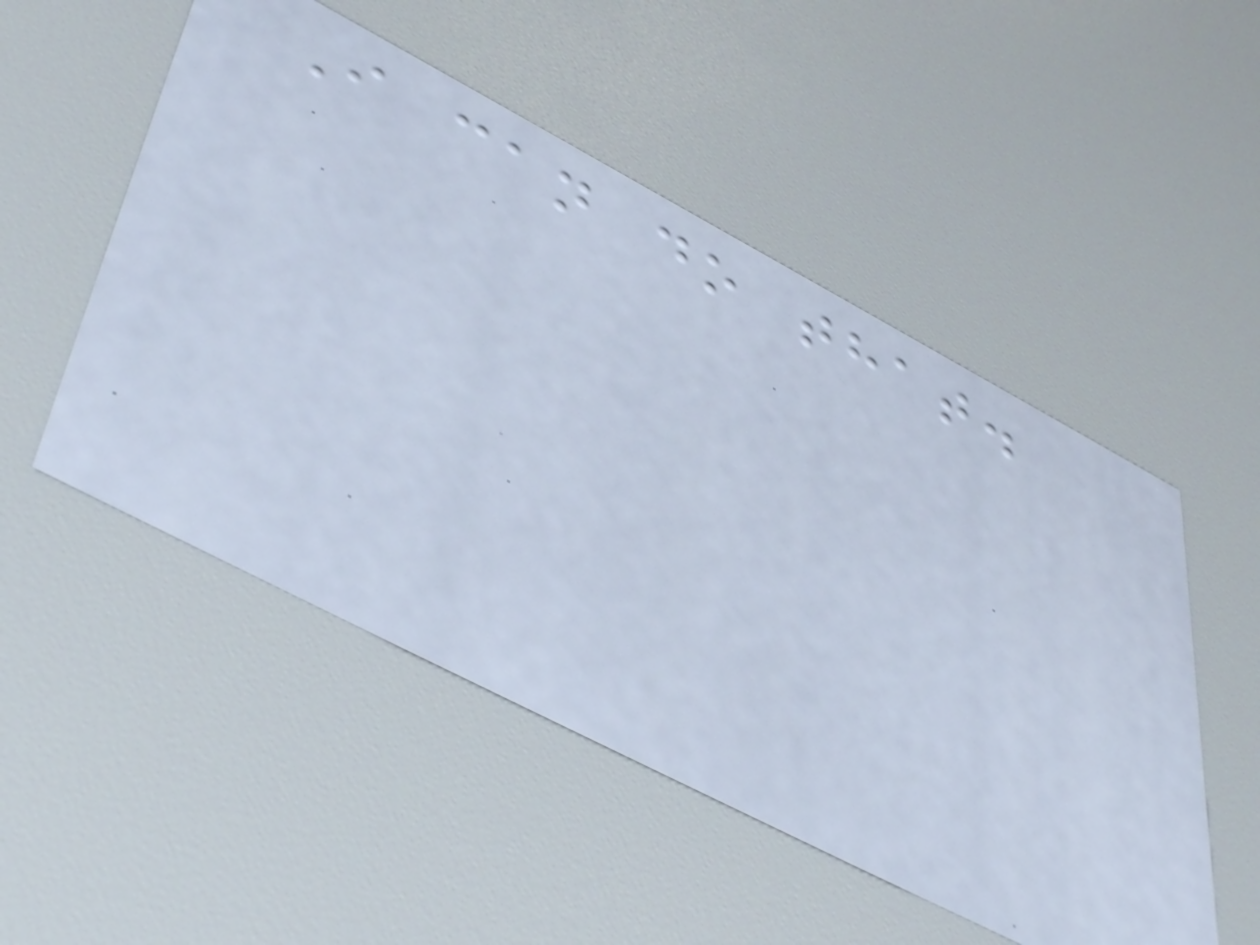I can do that.
